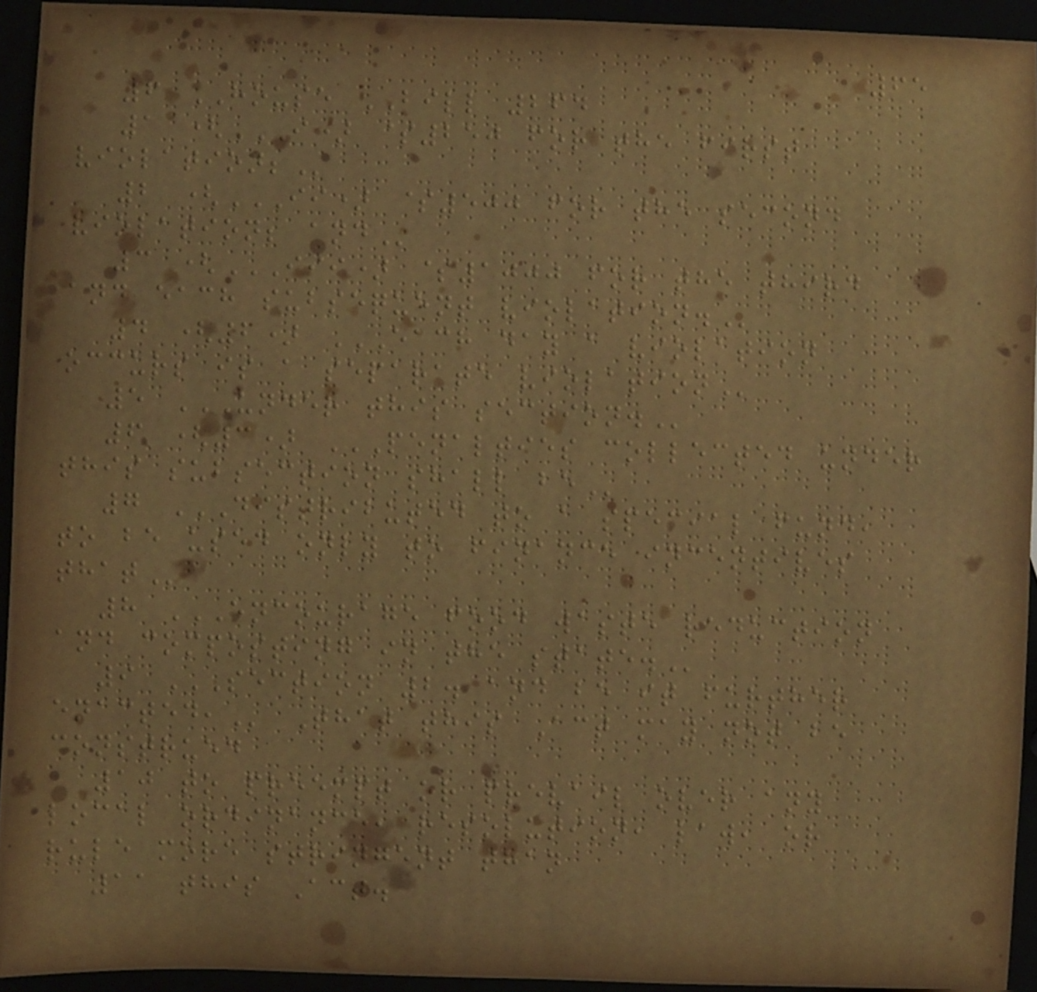65
6 HOUSE BILL 264
1 (I) $250 FOR THE FIRST
VIOLATION;
2 (II) $500 FOR THE SECOND
VIOLATION; AND
3 (III) $1000 FOR THE THIRD
AND EACH SUBSEQUENT VIOLATION.
4 (2) EACH DAY A VIOLATION
OCCURS IS A SEPARATE VIOLATION
5 UNDER THIS SECTION.
6 (3) PENALTIES COLLECTED UNDER
THIS SUBSECTION SHALL BE
7 DISTRIBUTED TO A SPECIAL FUND,
TO BE USED ONLY TO FINANCE INCENTIVES
THAT
8 ENCOURAGE FOOD WASTE REDUCTION
AND COMPOSTING IN THE STATE.
9 SECTION 2. AND BE IT FURTHER
ENACTED, That this Act may not be
construed
10 to preempt or prevail over any
local ordinance, resolution, law, or
rule more stringent than
11 this Act.
